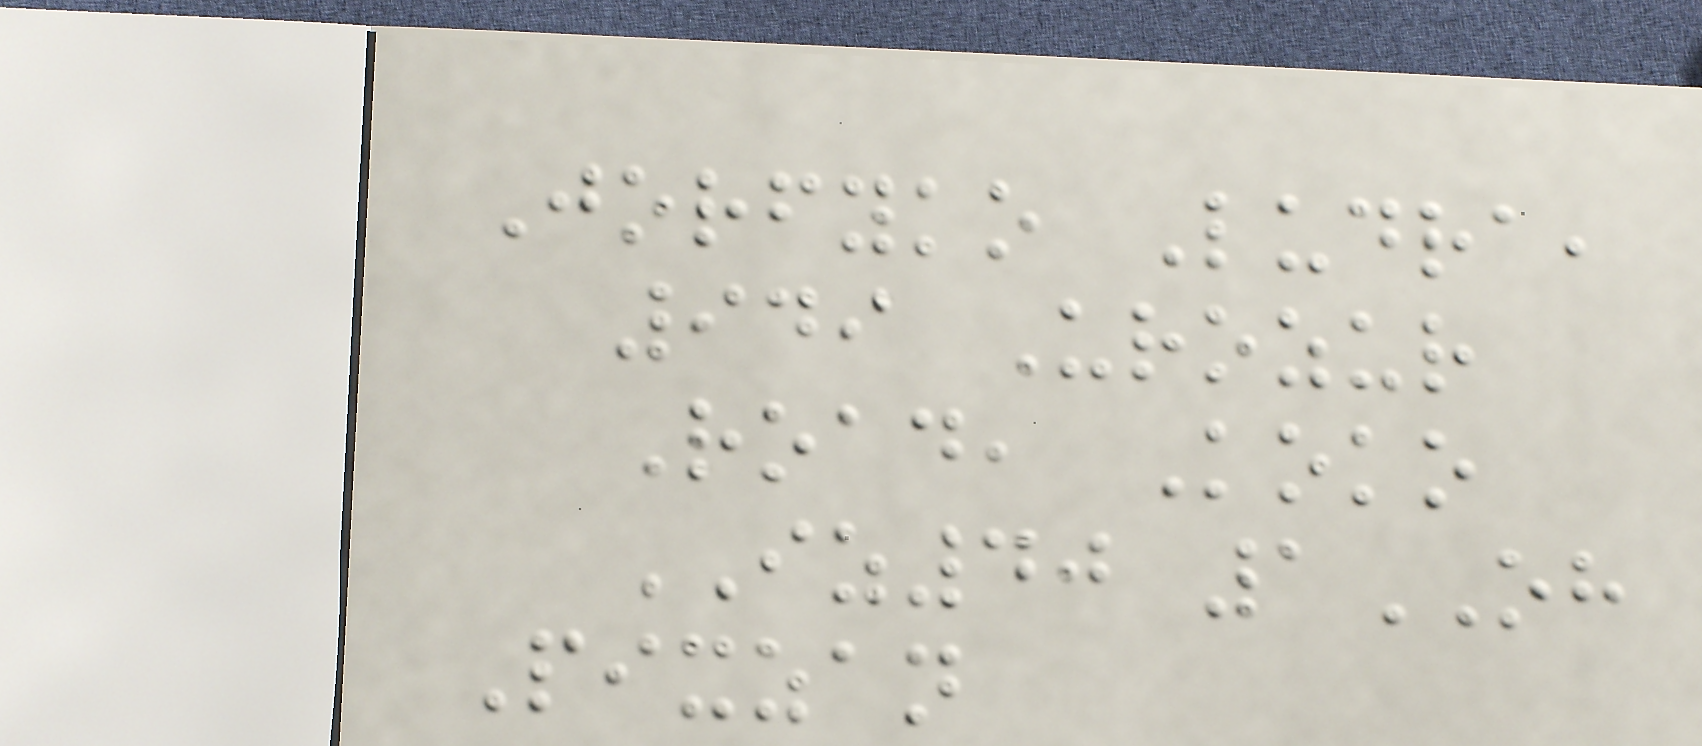Jorfyko Ludra,
949 Urozur
Road, Koko
IZ40 1OH
Pixzan
